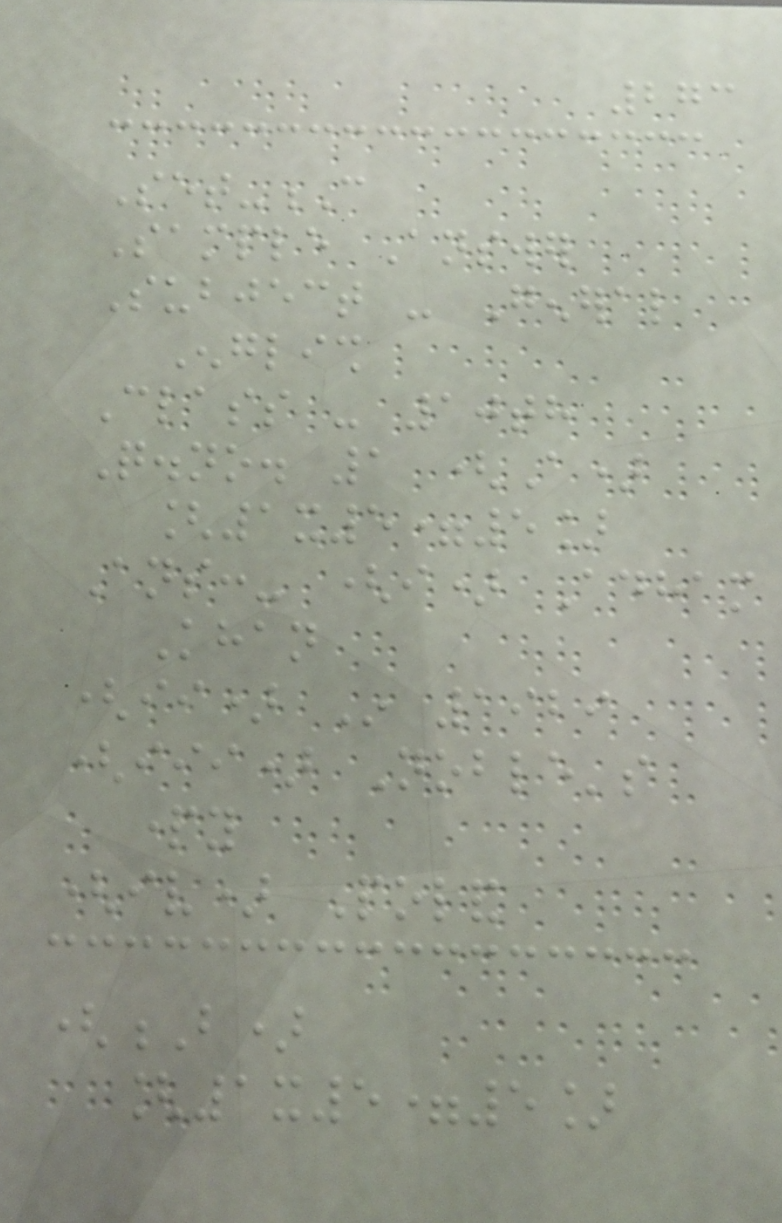273
Set-C
Sample Answer
Subject - General
English
Class - 10th
Q.no. 1 (A)
[1x5=5]
Ans:- (i) Adham
Khan
(ii) In 1929
(iii) Noble's
party
(iv) Poland
(B)
[1x5=5]
